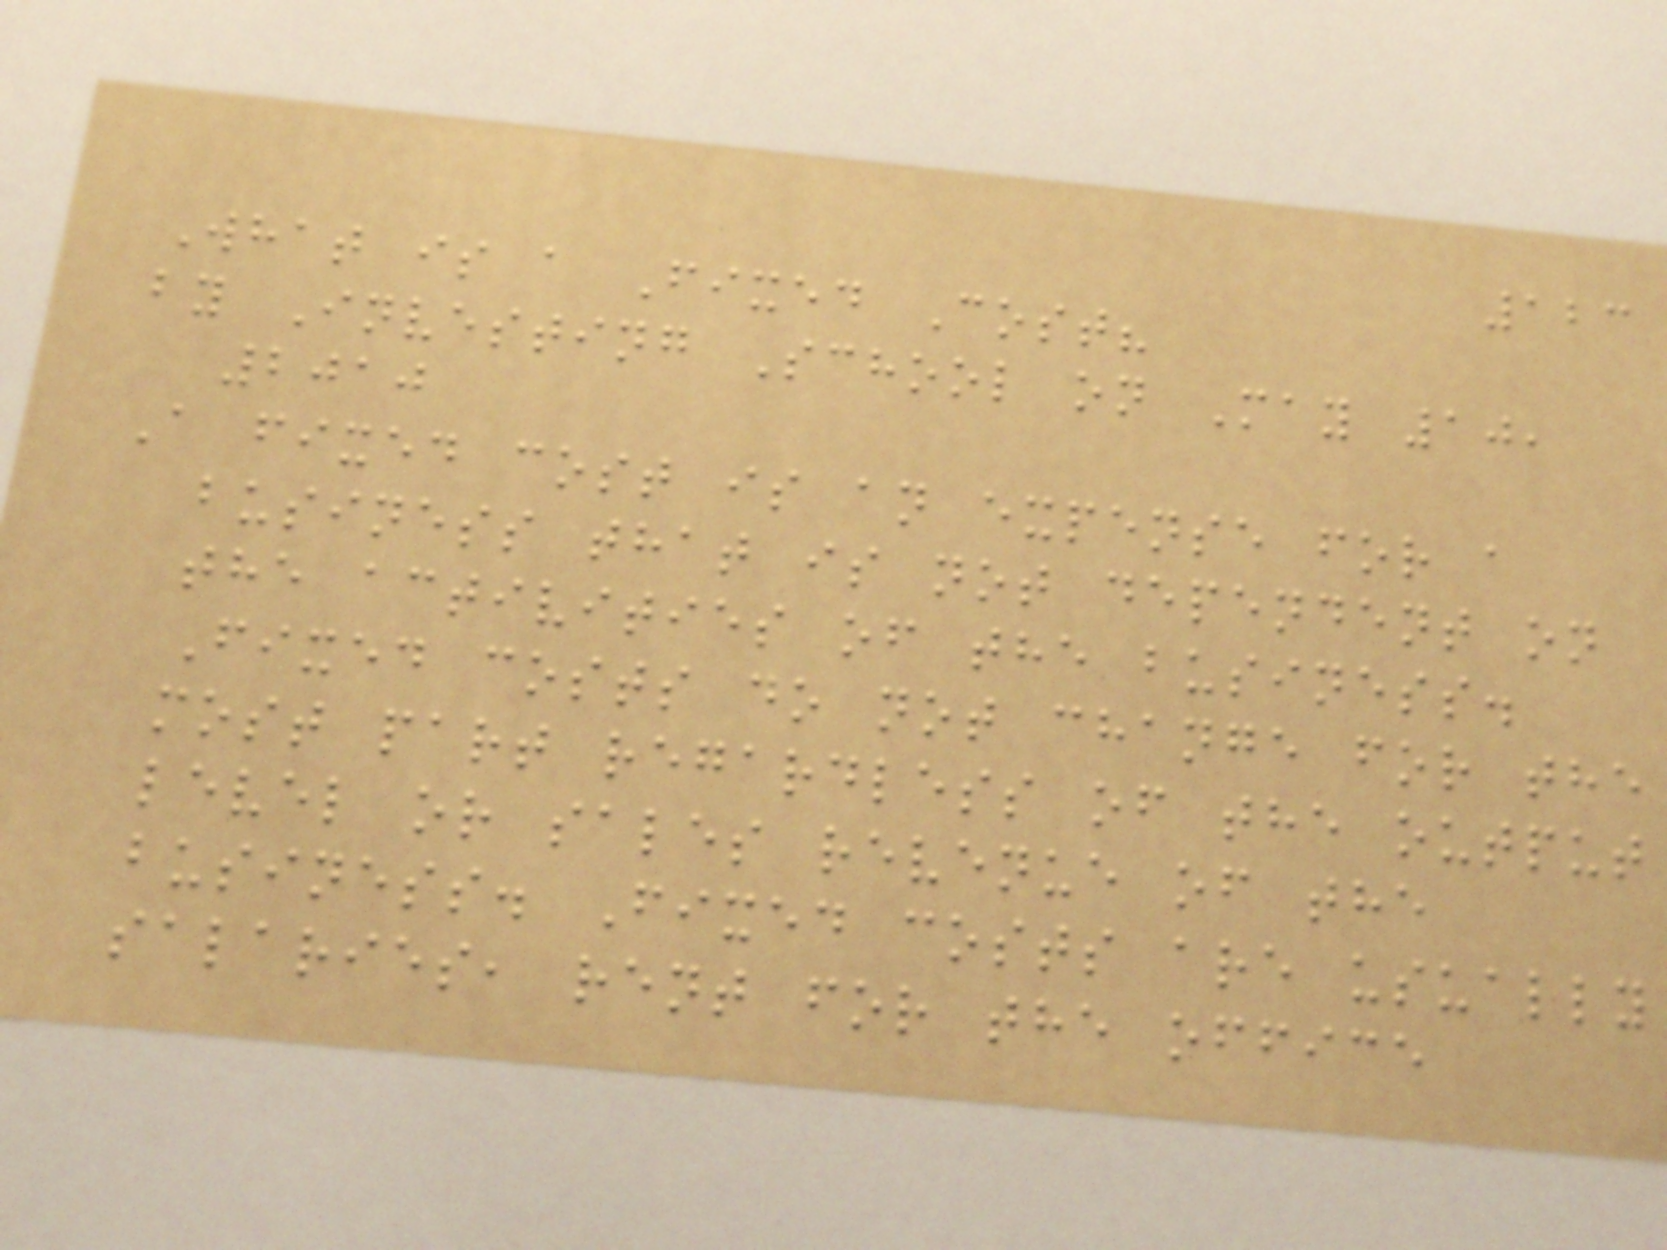123
What is a Fixed Cost?
by Investing School on May 10,
2010
A fixed cost is an expense for a
business that is not dependent on
the activities of the business.
Fixed costs do not change for the
most part regardless of the output
level or sales revenue of the
business. Fixed costs are usually
salaries, rent for the office
